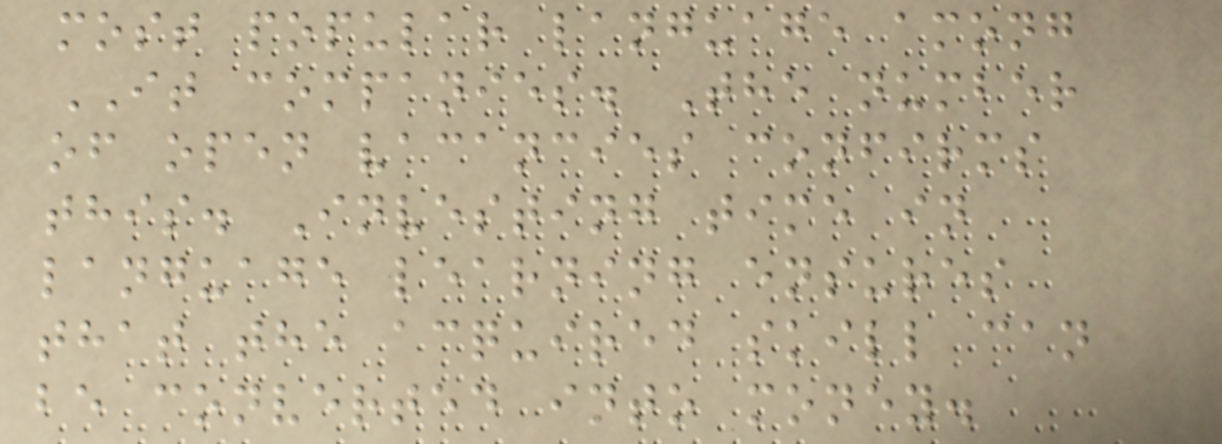most popular language among
IT companies. The number
of open vacancies confirms
this. Investing time in
language learning ensures
that the acquired skill can
be converted into money.
